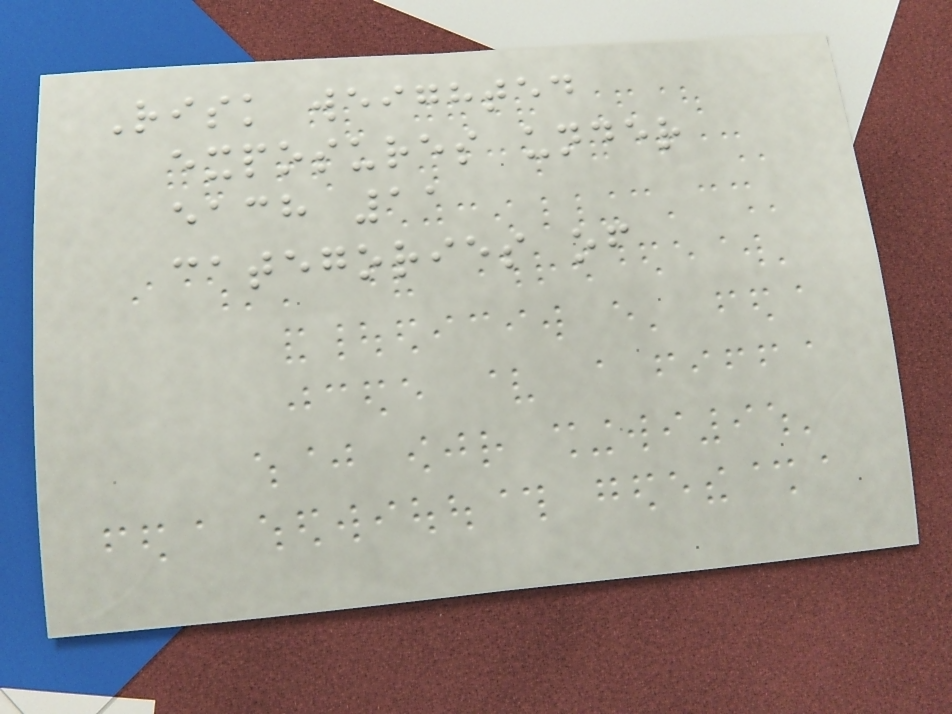Risk weighted
exposures under
each 11
categories of
